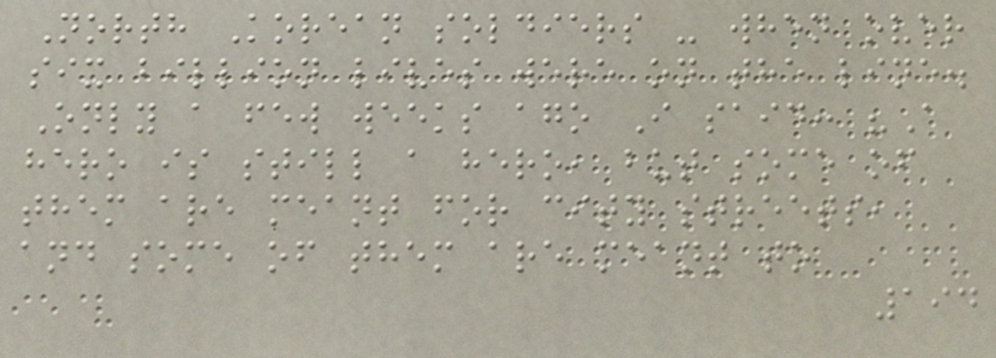North Korean soldiers - when over
six billion lives were on the line.
Only a few weeks ago I said: "A
hero is still a hero, but some of
them are meant for city streets,
and some of them are meant to
194
